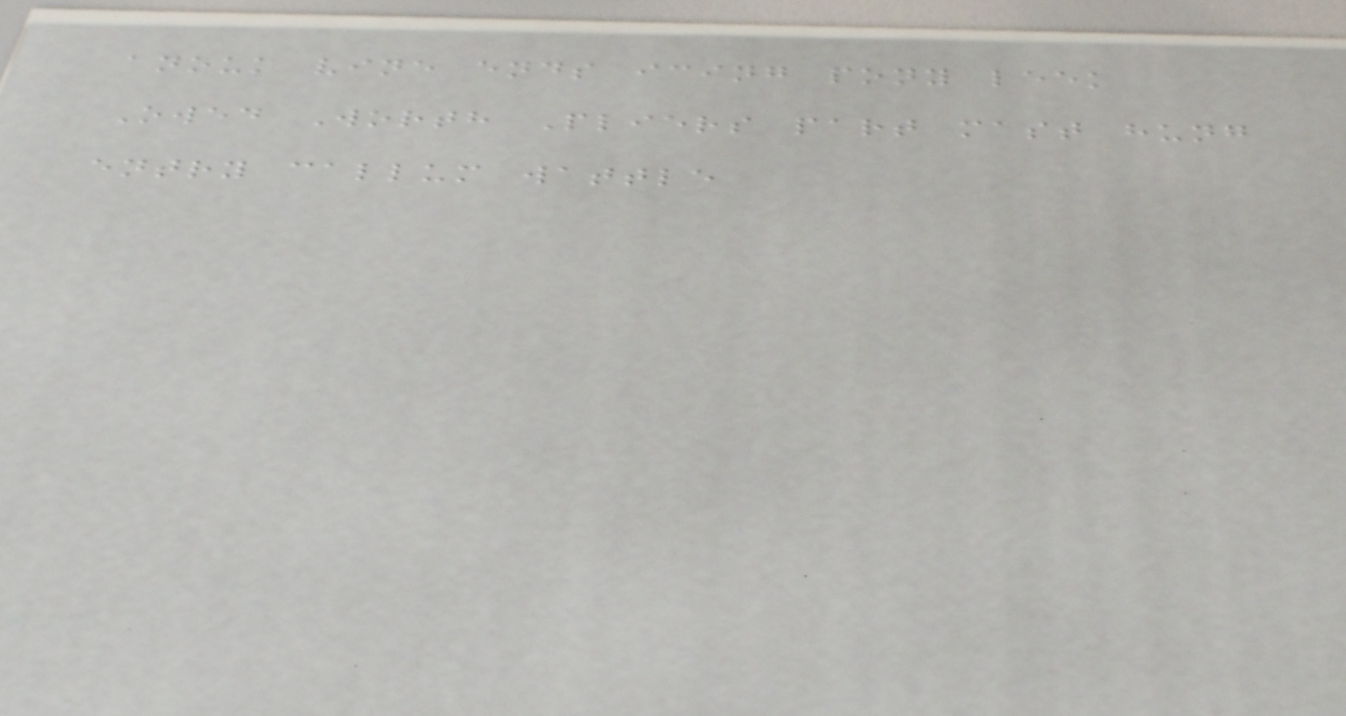anouk vine ends icing pony leek
Owed Worth Pliers part mast hung
entry callum wattle
